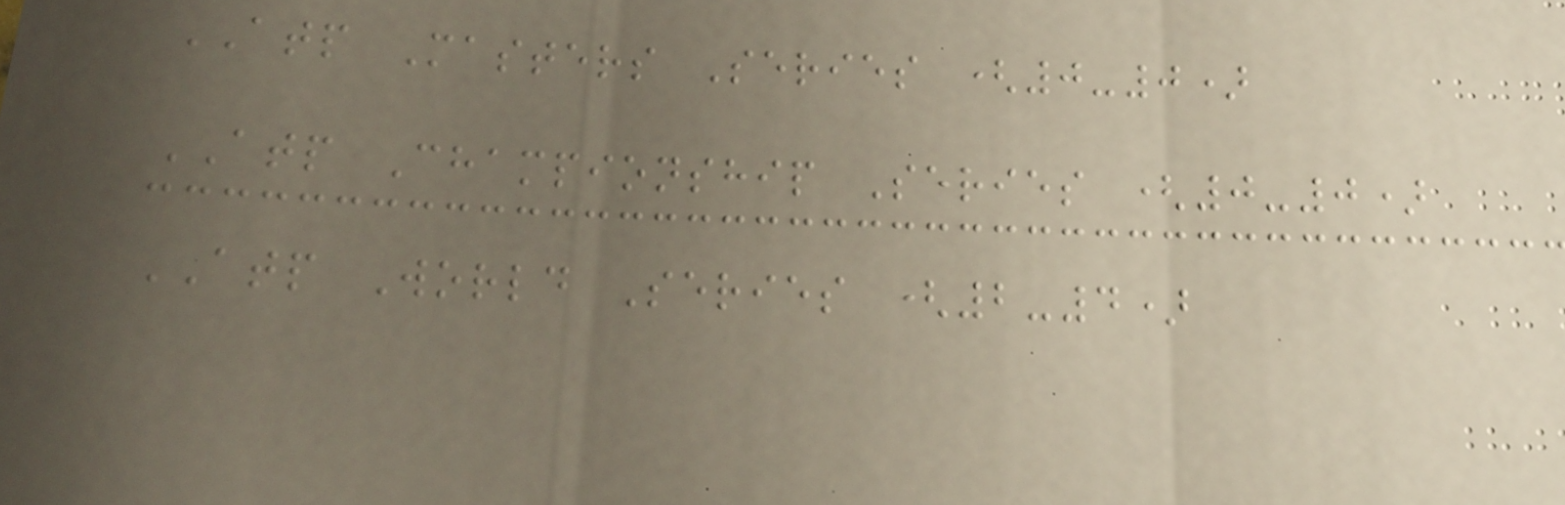ATP Masters Series (0-0)
ATP Championship Series (0-0)
ATP World Series (2-4)
